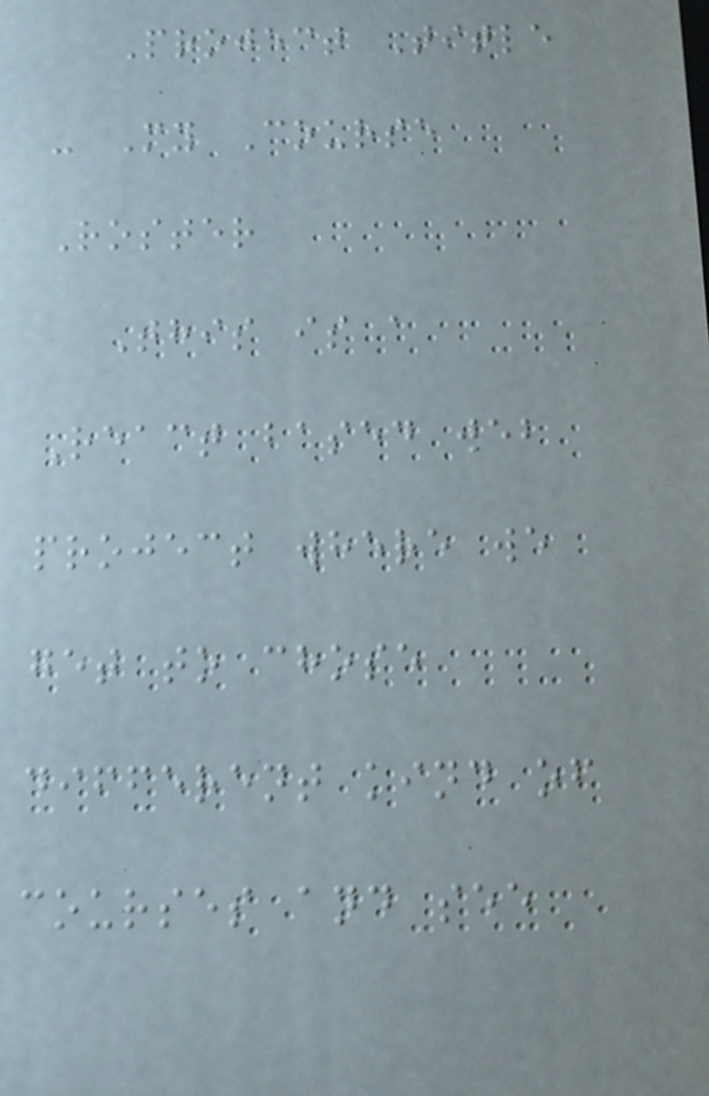Project Title
- My Course
Roster
This is a
React based web
project where we
get to chose
different kind of
courses and see
